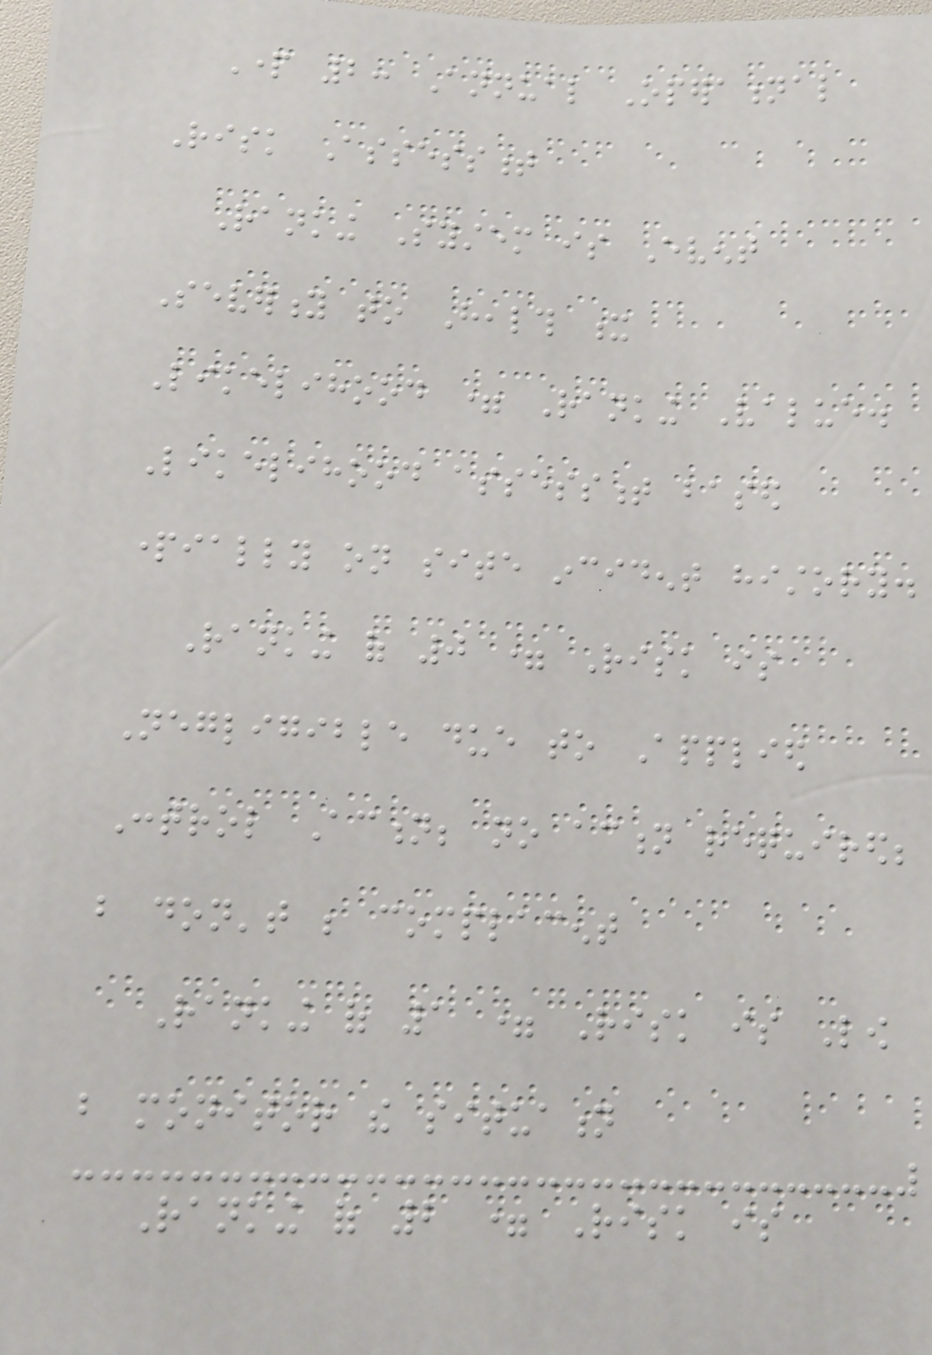Part 2: Annual Operational
Risk Assessment
Ranking System is Event
Severity to Health x
Likelihood = Ranking Value.
Likelihood assessment based
partially on site incident history.
Ranking of 0 = Risk is
Negligible due to Applied
Control Action; no action required;
but don't be complacent
Ranking of 1 = Risk is Low
but monitor the situation
Ranking of 2 = Risk is
